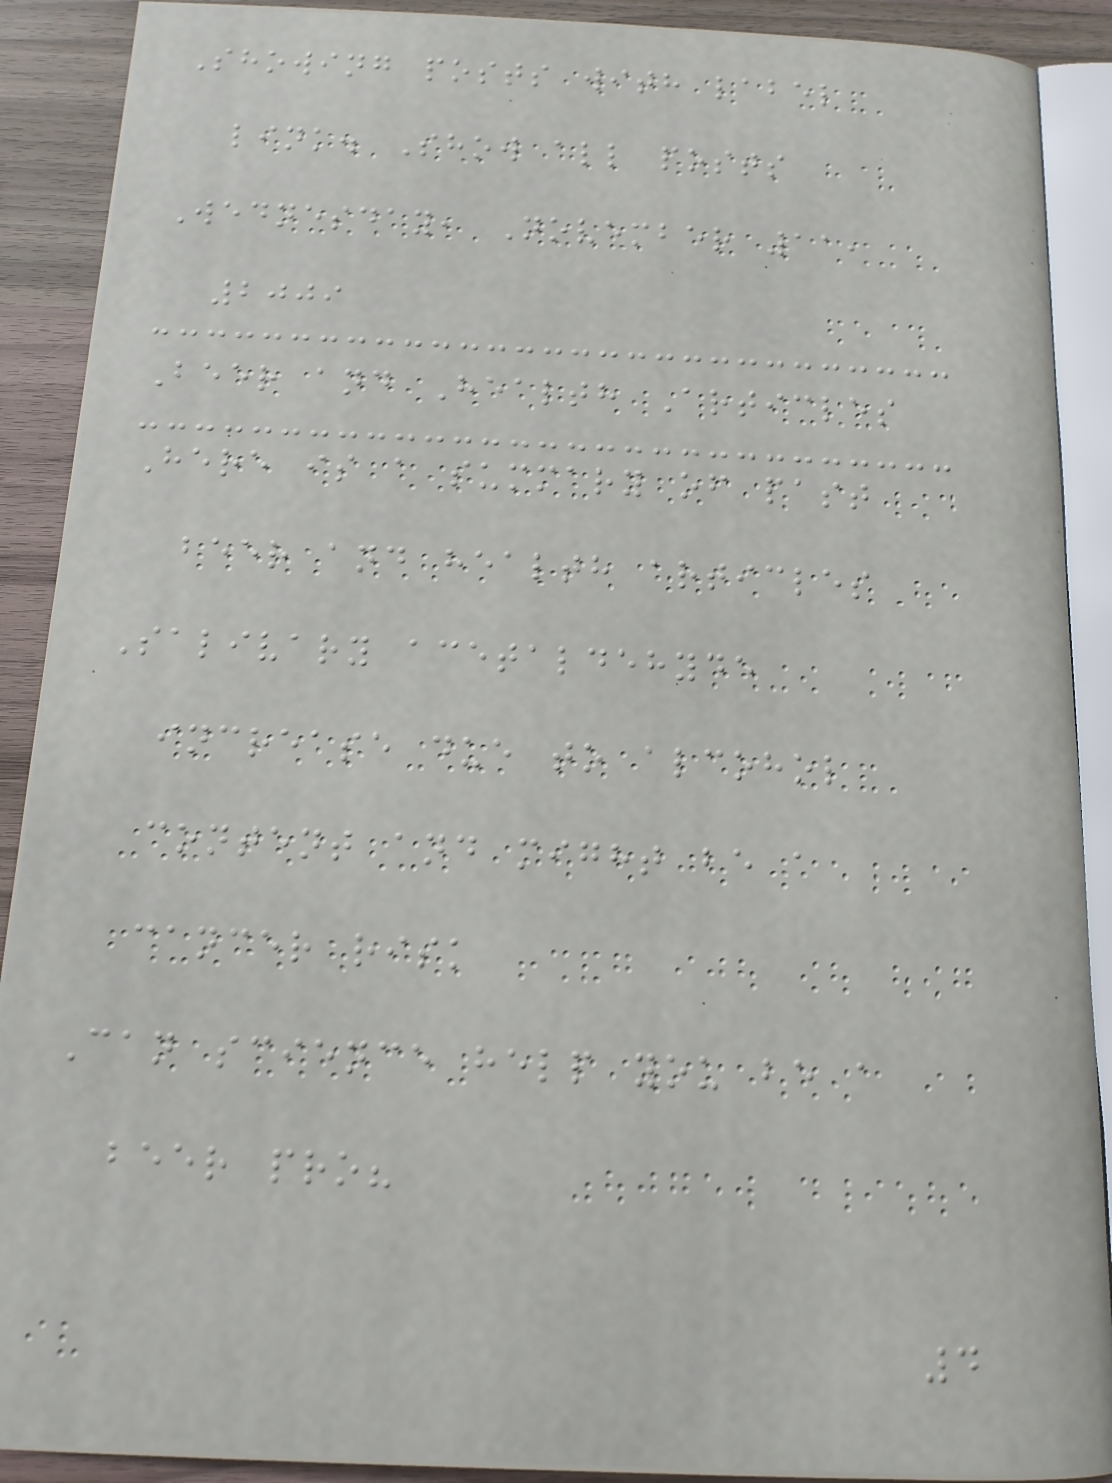Showing posts with label
link. Show all posts
Wednesday, November 11,
2009
Beer and Health Articles
Here is a summary of past
beer and health articles
Salivary acetaldehyde
increase due to alcohol
content and might be a
cancer risk
Can science help you be a
beer pro?
4
